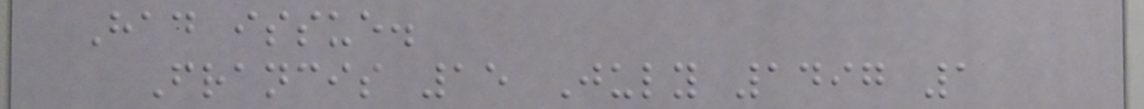Had issue.
Francis 15 July 1497 1
